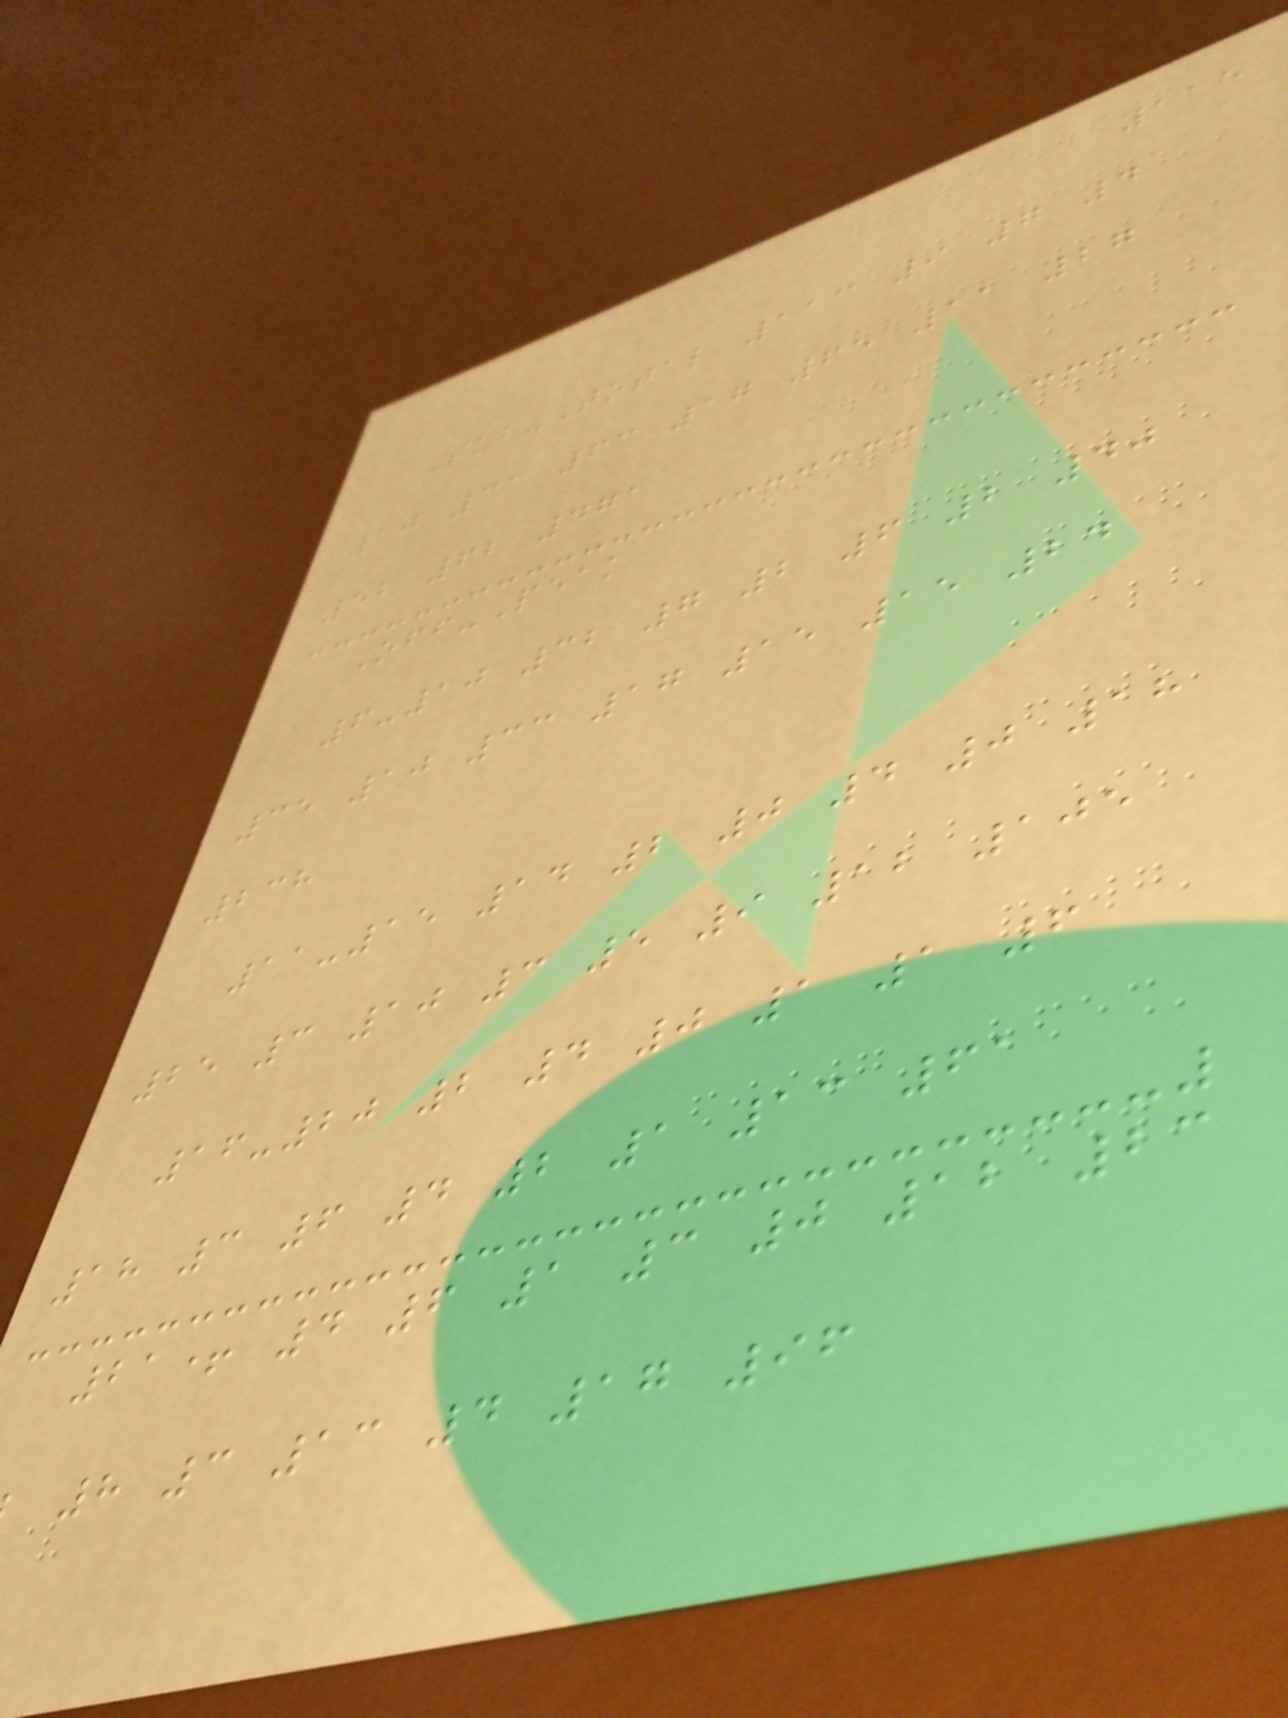115
Sub-Total 113 9 7 4
10 31 63 17 65 11 27
52 62 471
Off-Peak
6-10 32 7 2 6 2 40
35 10 33 17 15 15 24
238
11-15 14 2 0 4 0 18
25 3 10 3 5 9 12 105
16-20 2 4 0 1 1 6
18 3 6 4 2 1 13 61
21+ 4 6 1 3 0 12 23
8 3 13 4 17 96
